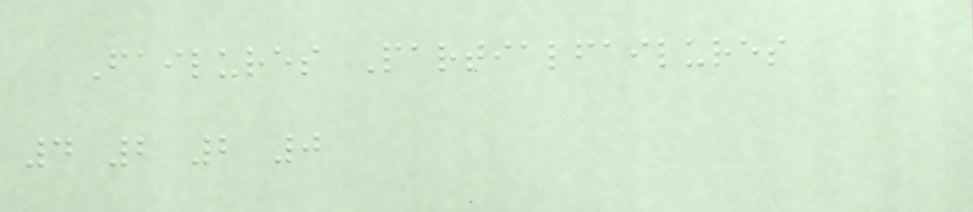Failures Partialfailures
4 2 2 0
